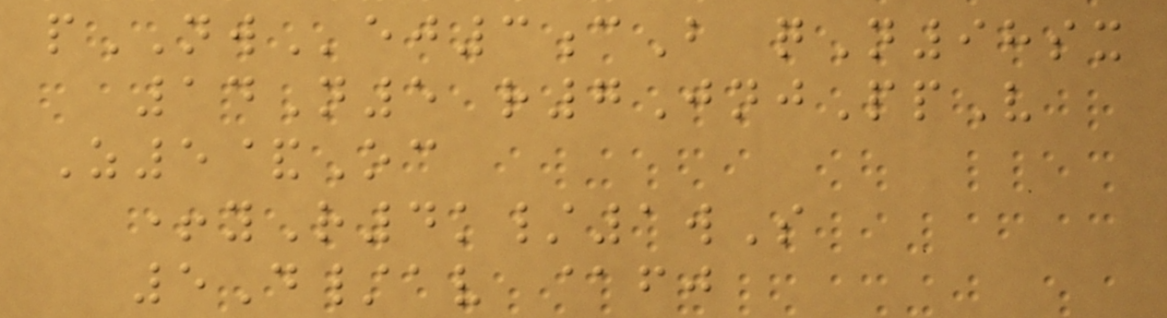pNWej3cB qN98sx
14N5 r7JnjPpV
Z5&Oc
+yR4k/1wS
5D/av @fj
